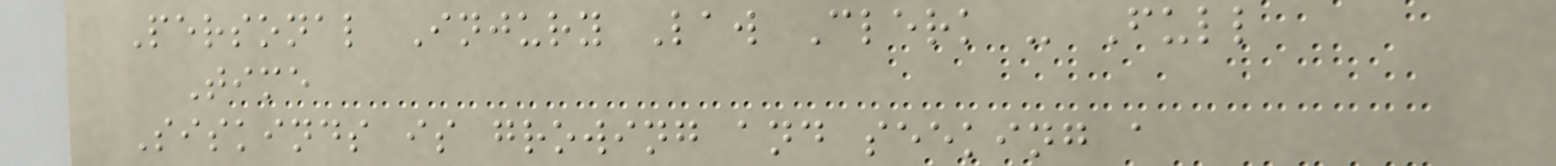Personal Injury Law Clerk - Full
Time
Siskinds is growing and seeking a
